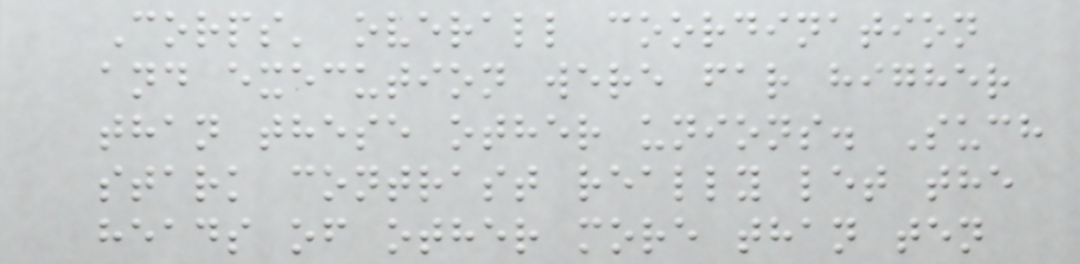Corps' overall coordination
and execution were far higher
than these other unions. Such
stark contrast really let the
heads of other more than ten
